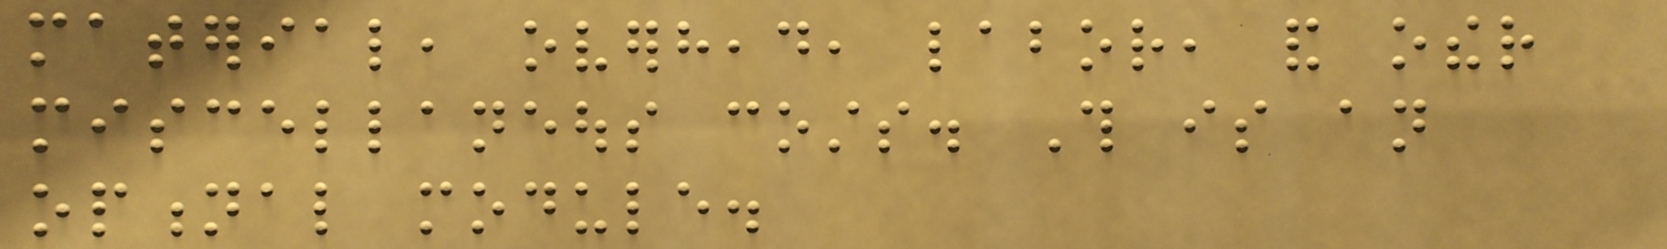material, overhead, labor, and other
miscellaneous costs. This is an
optional module.
